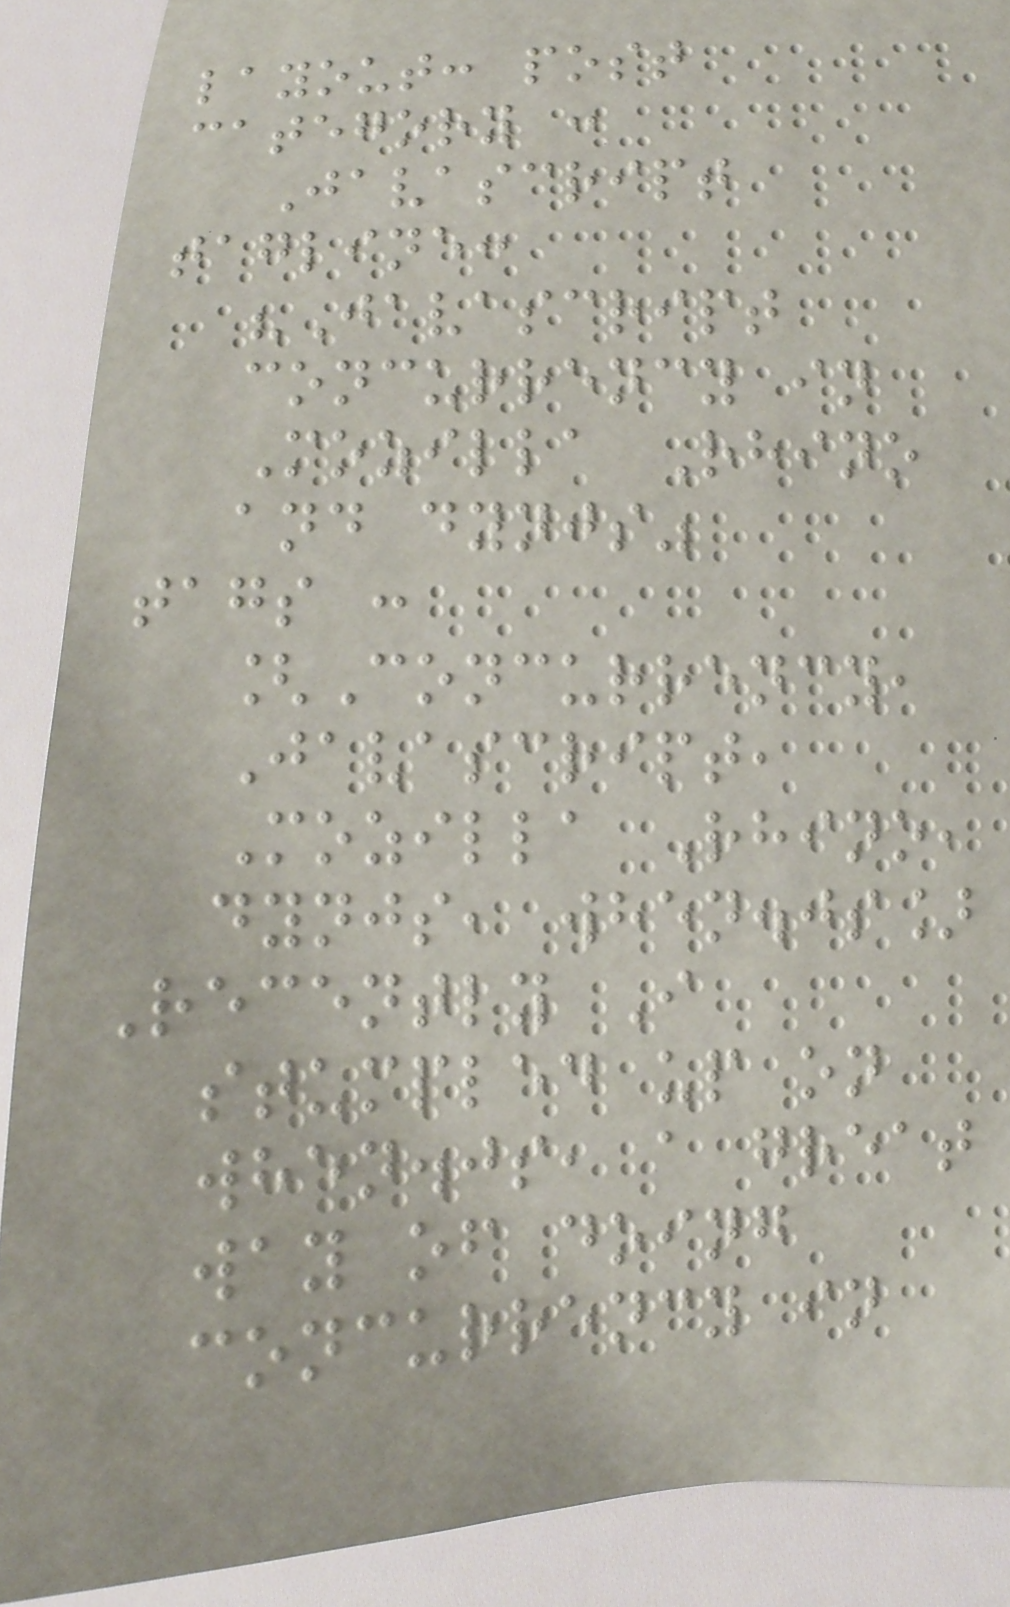layout: post
category :
Javascript
tagline:
"Javascript
concurrency in
Mozilla Rhino
and dynjs"
tags :
[Concurrency,
Javascript,
Mozilla Rhino,
dynjs, when.js]
Recently I
stumpled up on
when.js, a great
way of doing
concurrency in
